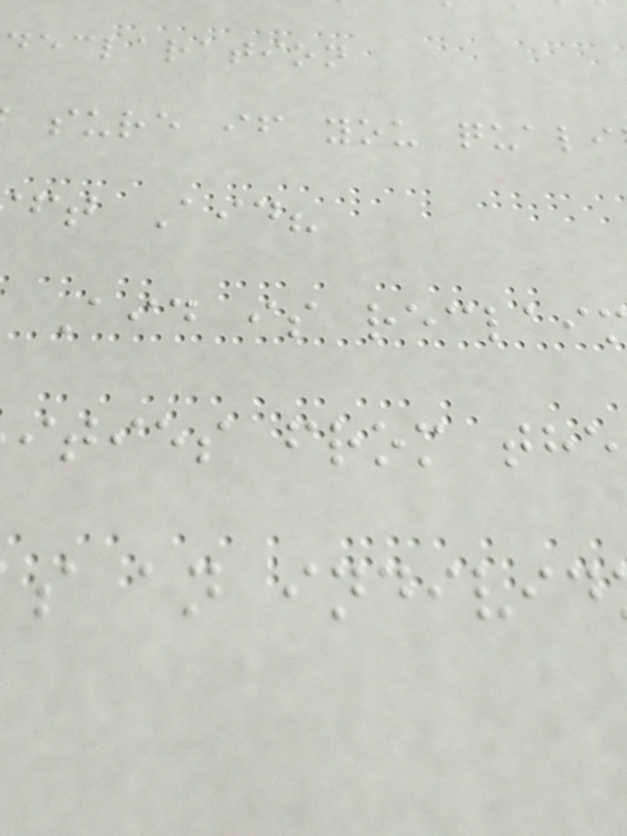declaration
sure if you quali
ft Aid?
Aid is reclai
ities from the
s an individ
